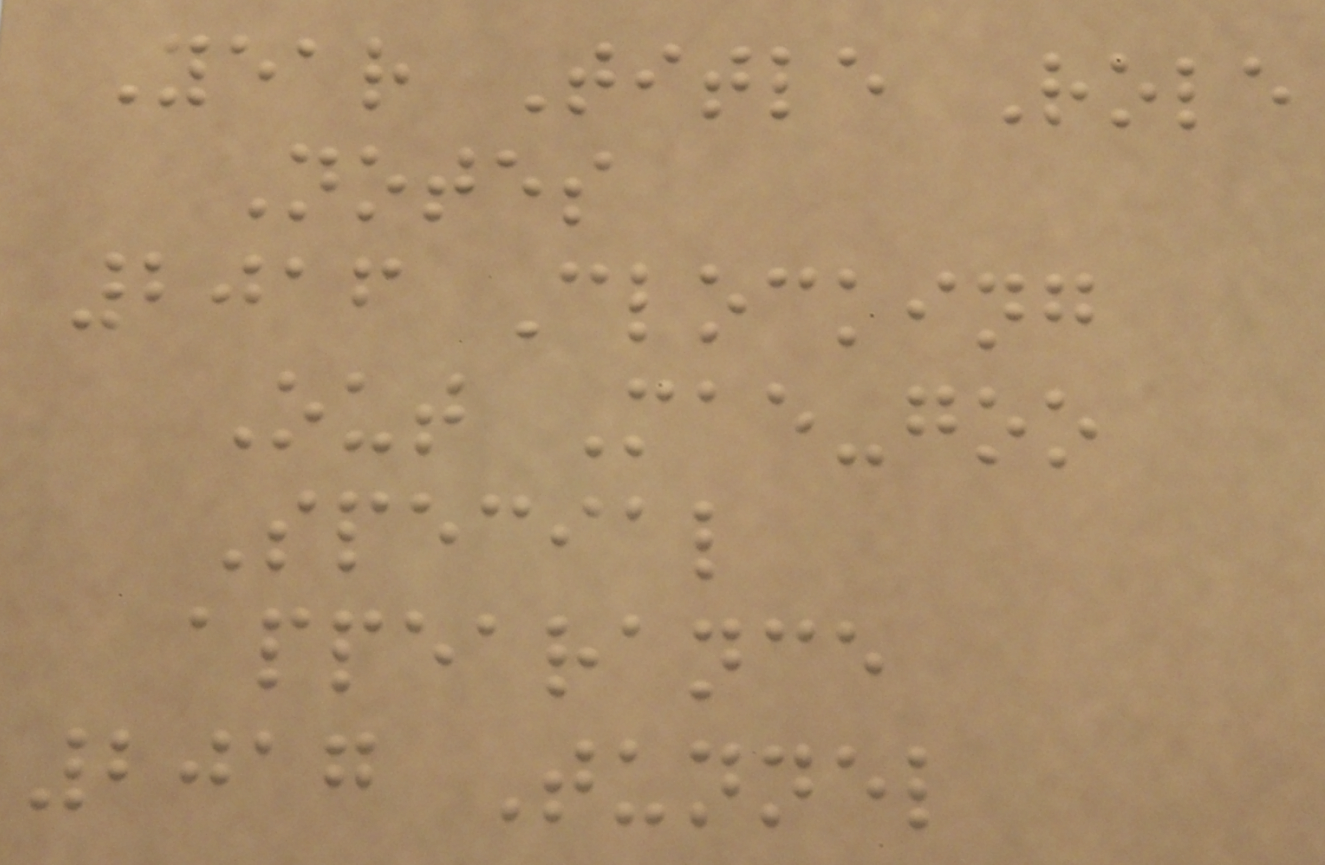Year Title Role
Notes
2016 Clocking
Out Mae-goo
Special
appearance
2017 Tunnel
